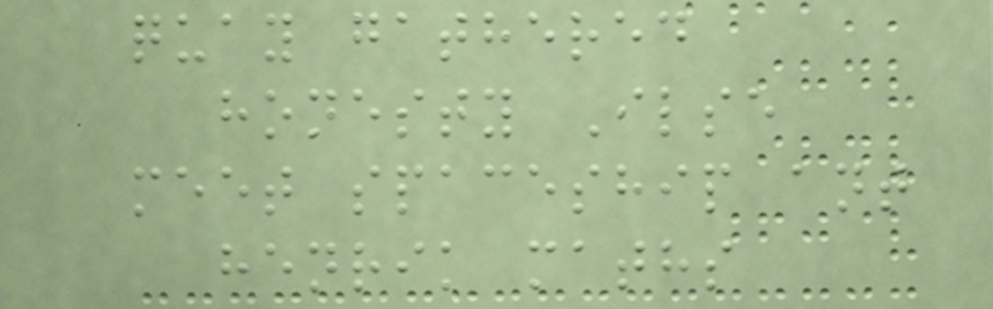quay gathered
honesty Ilse
meet spaceship ant
henrik maths
